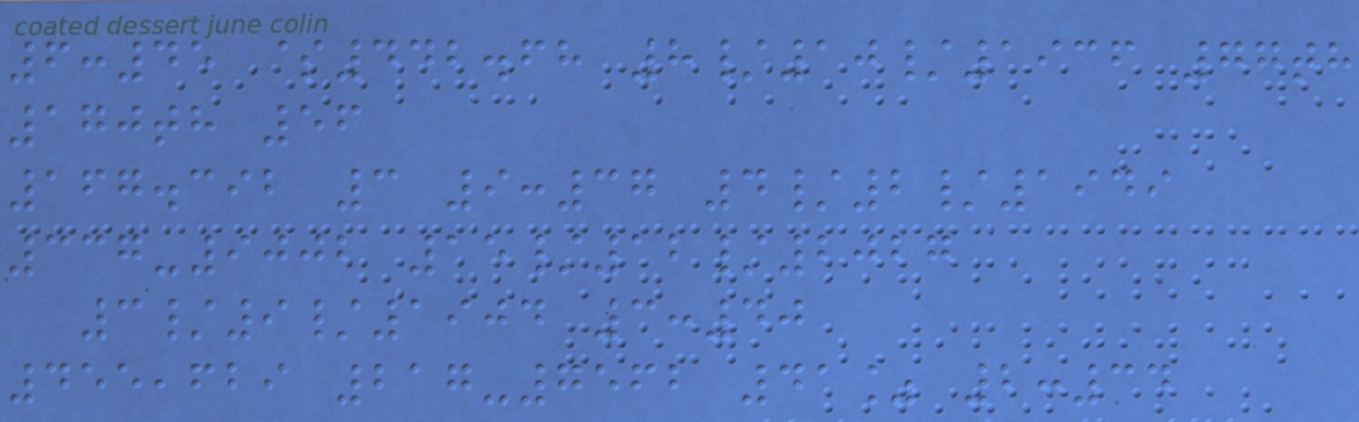6:45 $442.68 8/10/1936 77th
170th 56
167.392 3 9:37 4/2/1949
337-9002 15/12/2027
3/9/1904 3:40
455,629 217-7562 41% 2:34
